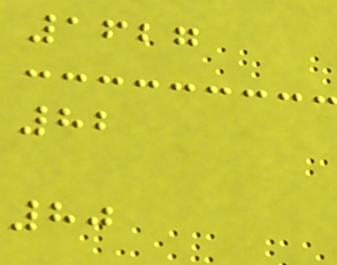1627
82
80
